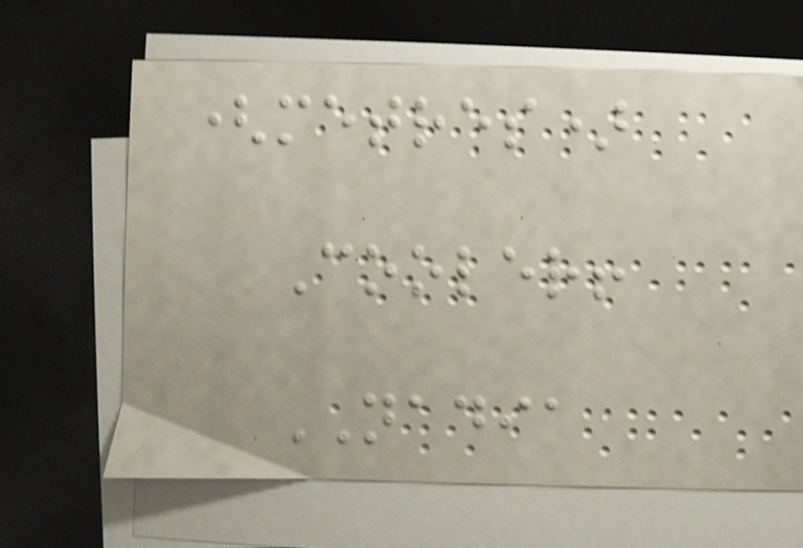(metres)
Cooler!
NADIA
